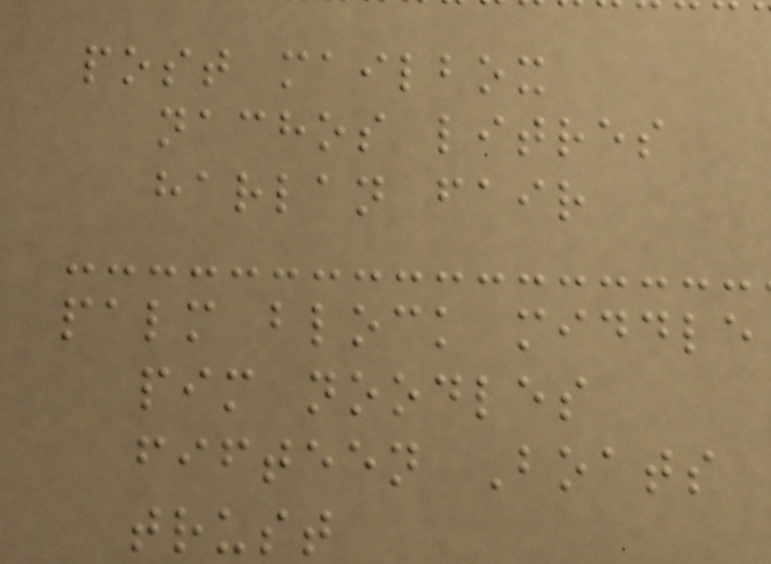post mailbox
nachos litres
harlan fair
palm block middle
pim noodles
fifteen Boats
trust
